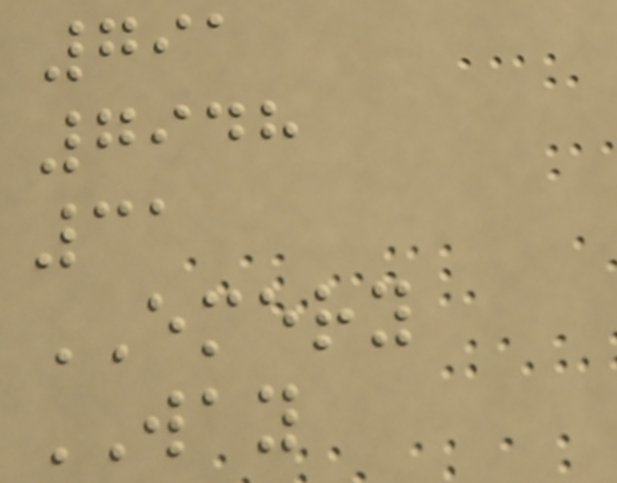791
7948
31
EMERY
WAY
